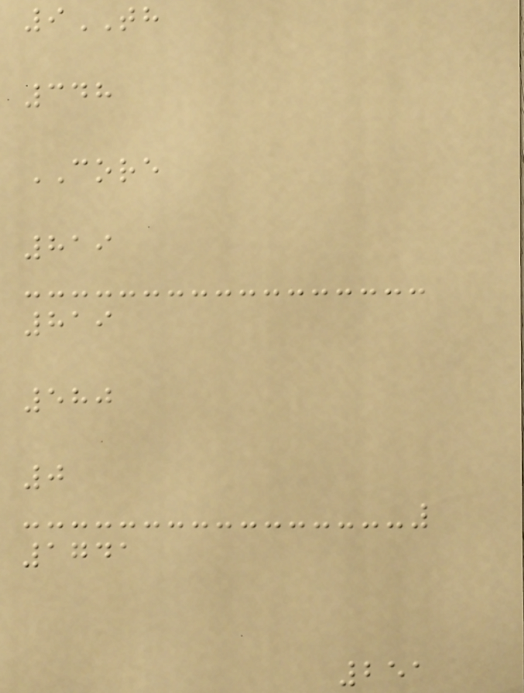9TH
348
CORE
819
819
580
0
1741
251
